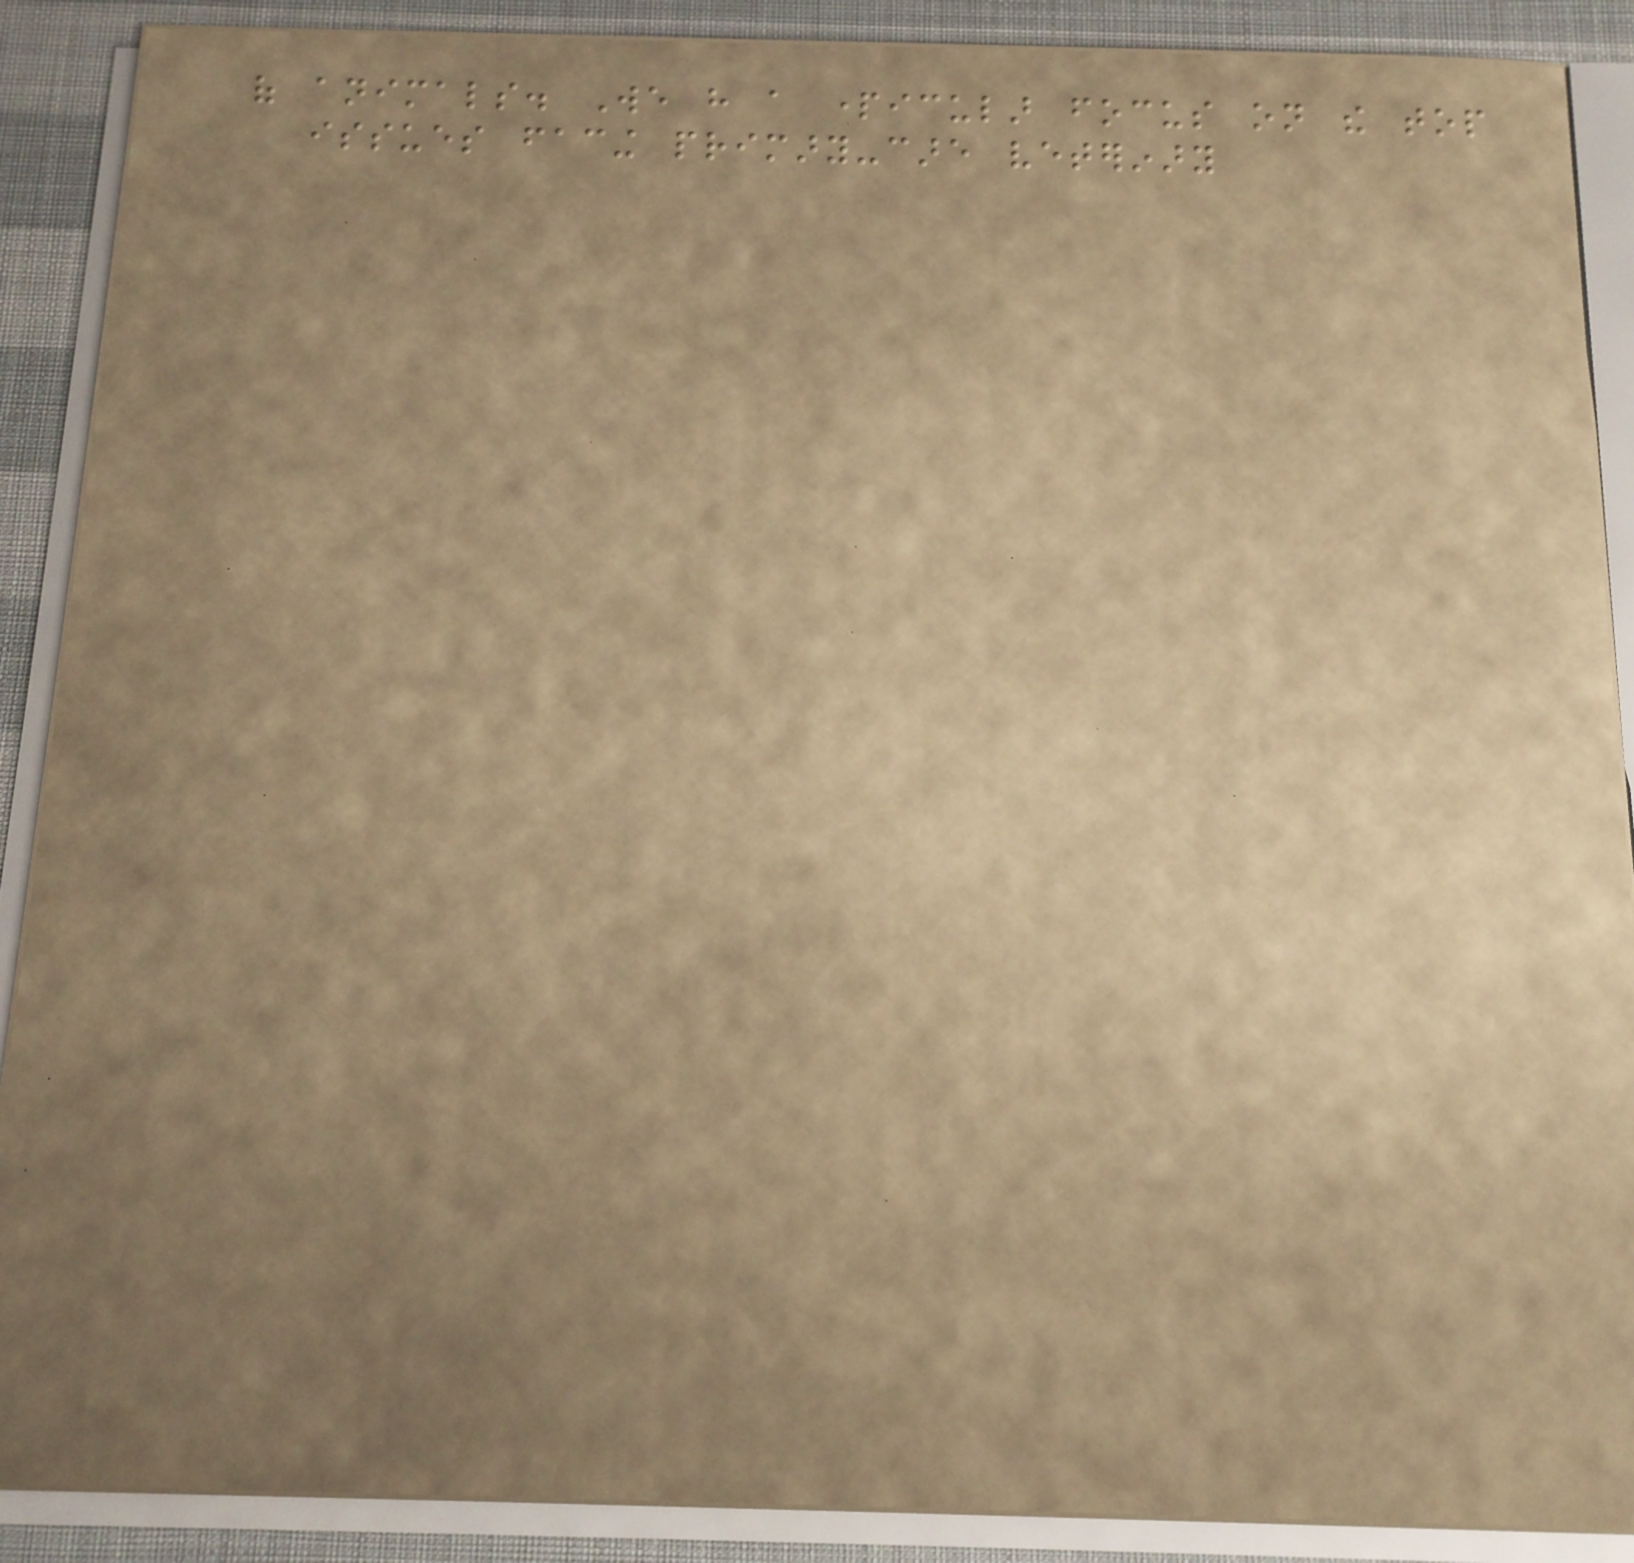of animals. We have a particular focus on the top
issues facing primary-care veterinary
